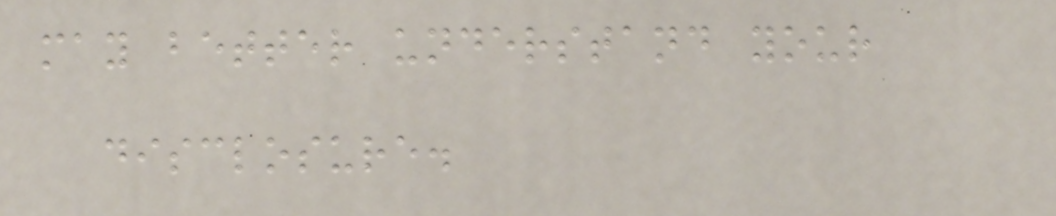may better understand your
disclosure.
